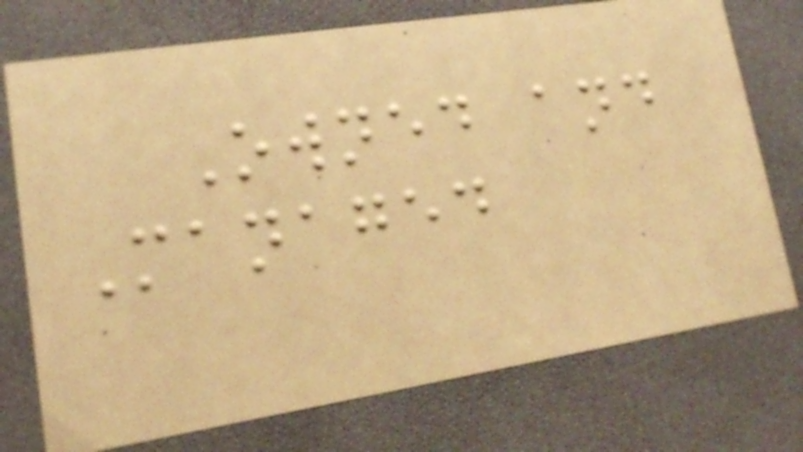Owned and
Managed
